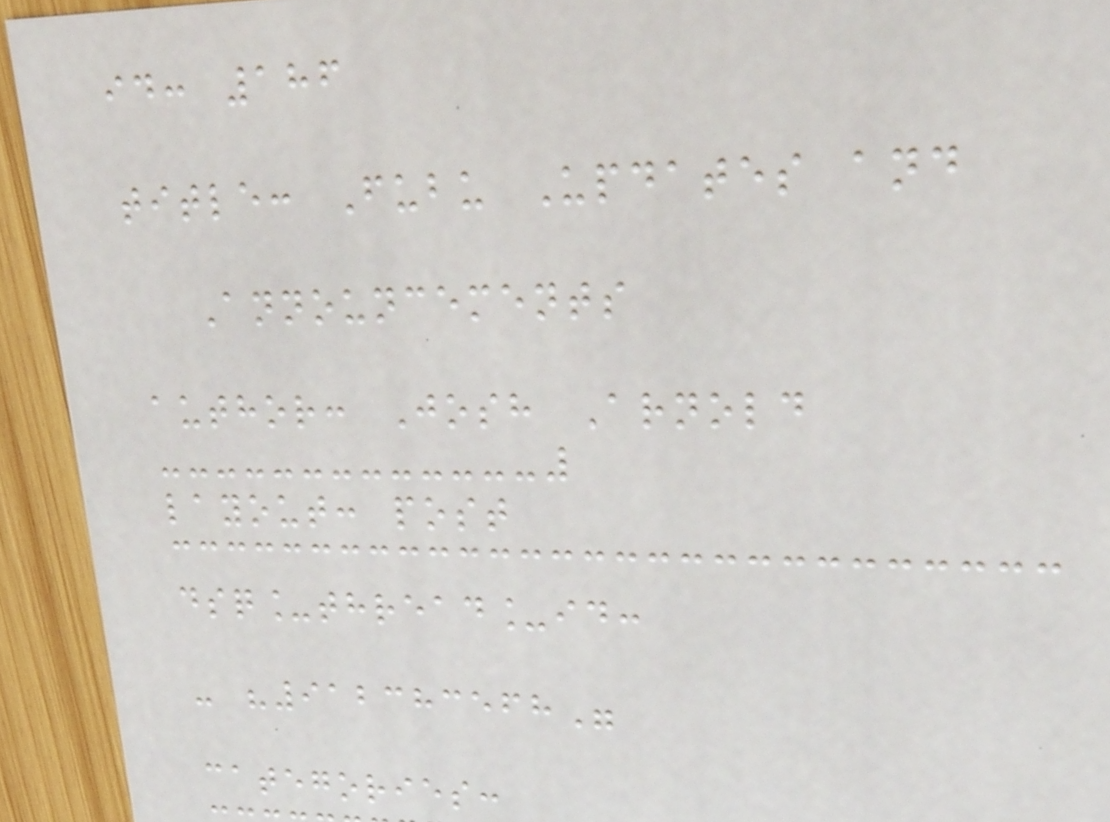id: 186
title: Fubu Updates and
Announcements
author: Josh Arnold
layout: post
dsq_thread_id:
- "912383568"
categories:
